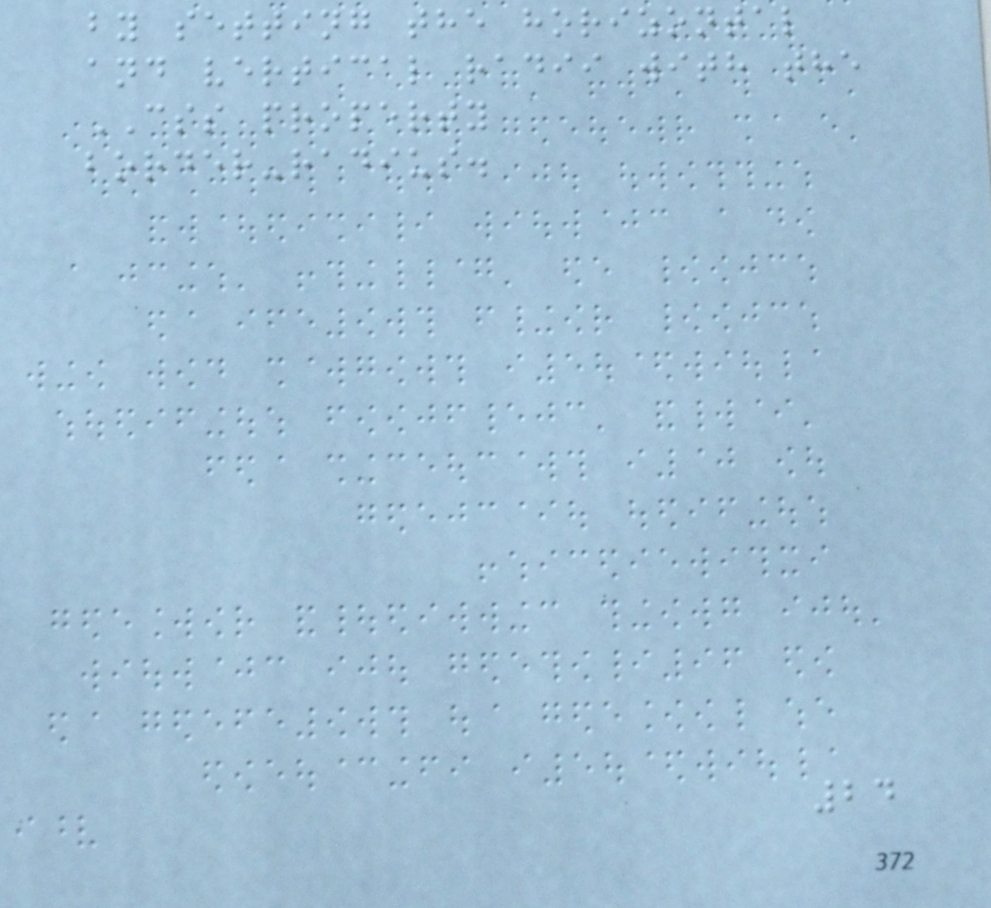by setting the horizontal
and vertical radii with the
CSS property
border-radius.
24
